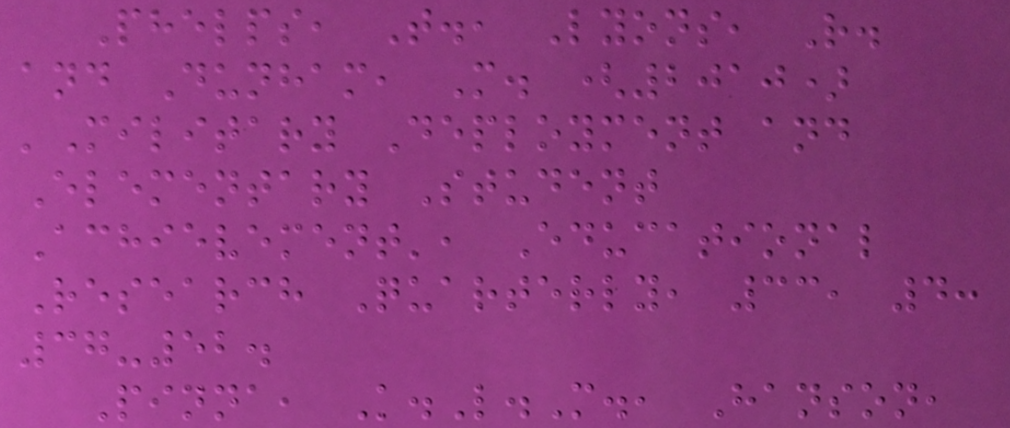Phelps, T., Lyons, R.
and Dunham, M. (2010)
'Military Deployment and
Elementary Student
Achievement', Educational
Research Quarterly, 33, 4:
37-52.
Pinna, K.L.M., Hanson,
